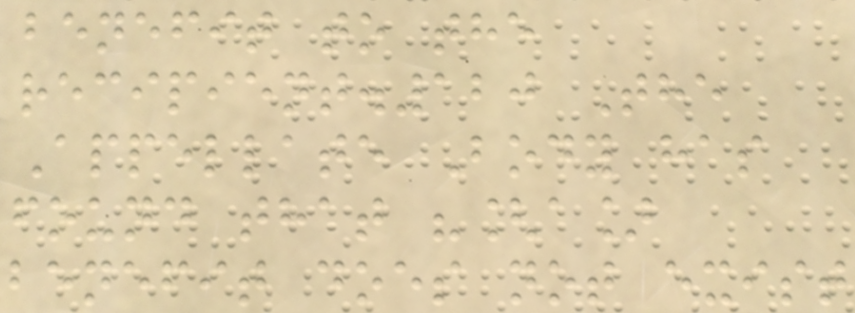benefit to the
recipient.120 The
Appellate Body has
found that "[a]
benefit does not exist
